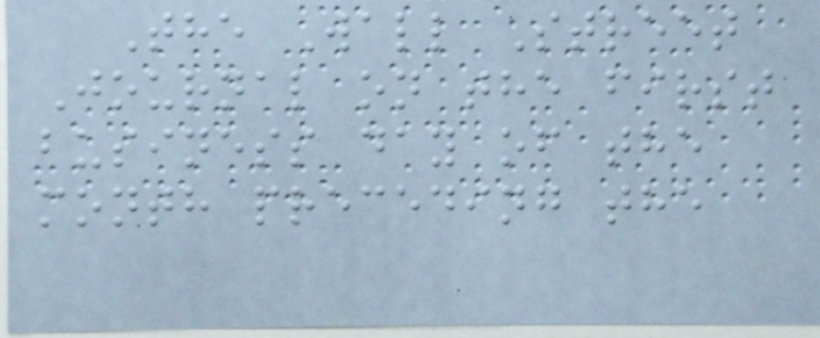The Wall Street
Journal on the first
business day of the
month preceding the
